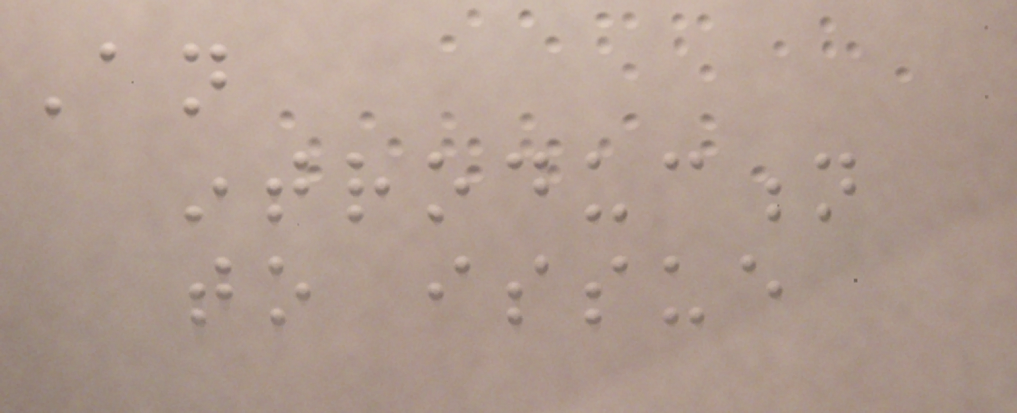An
introduction
to issue
